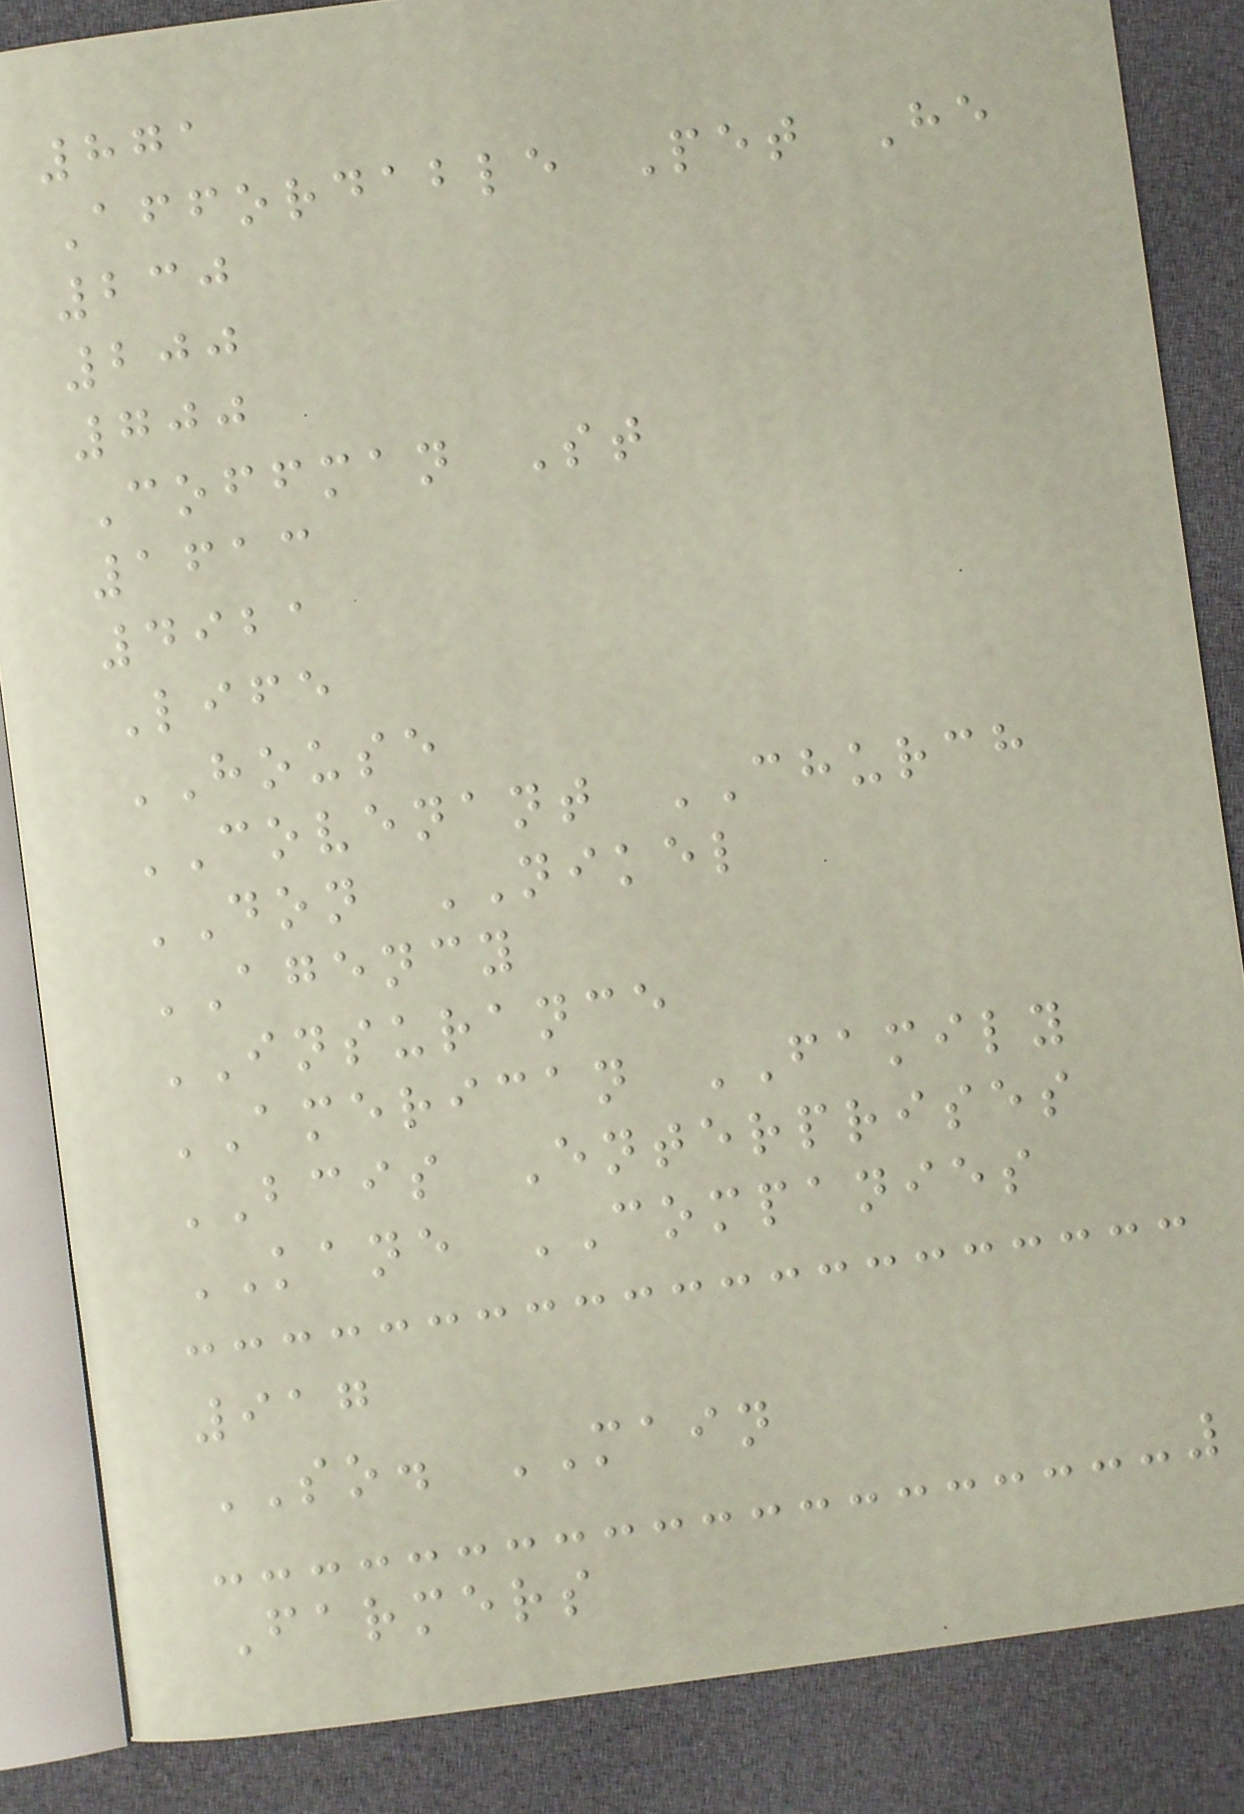871
Affordable Pet He
230
200
700
Coffman St
1613
4921
Life
HOUSE
COVENANT CHURCH
DON NIKEL
AGENCY
INSURANCE
AMERICAN FAMILY
BCIS Enterprises
KANE COMPANIES
917
SO. MAIN
Farmers
